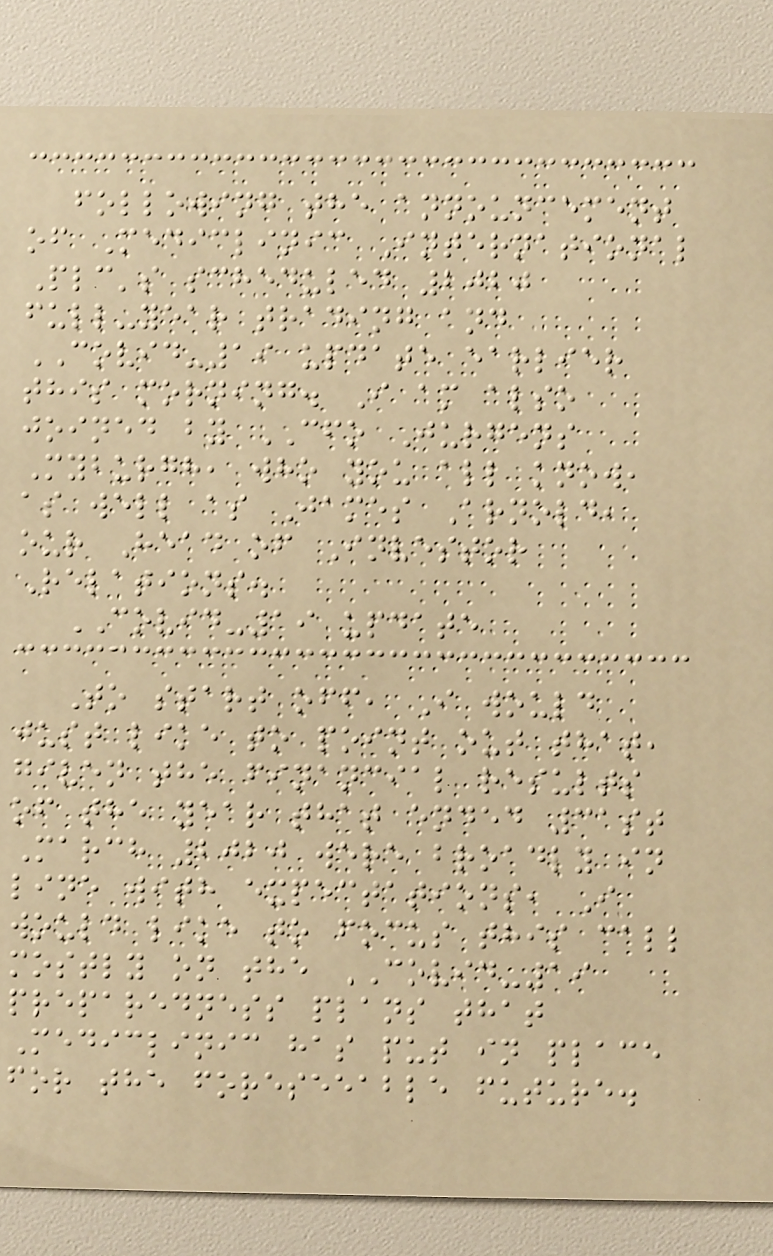following the announcement
of Mediclinic International
Plc's scheduled 2020
full-year trading and
COVID-19 update earlier
this morning. I am also
joined by CFO Jurgens
Myburgh, who you all know,
as well as James Arnold,
our Head of Investor
Relations.
COVID-19 update
To start off, I would
just like to point out that,
given the financial results
of the year that ended 31st
March 2020 were broadly in
line with expectations, I
would like to focus this call
mostly on the COVID-19
preparedness plans that
Mediclinic has put in place
for the foreseeable future.
